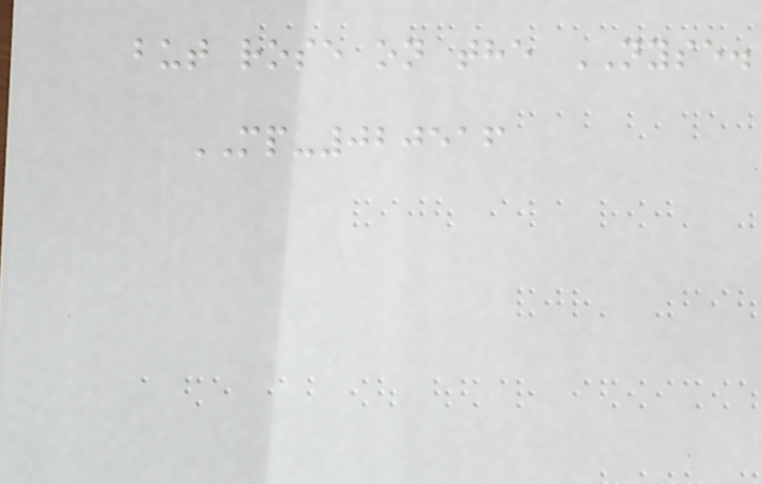but rose on the NYSE.
MP-020516
